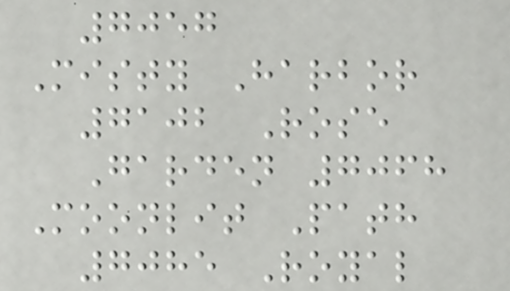7057
Misty Harbor
7102 Rose
Garden 7068
Moonlit Path
7085 Royal
